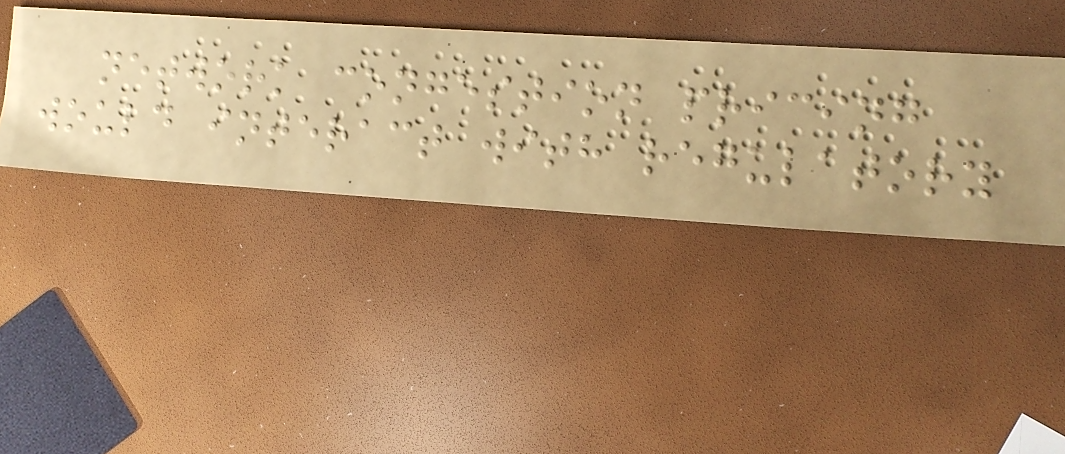network congestion pricing
would interact with regulatory
